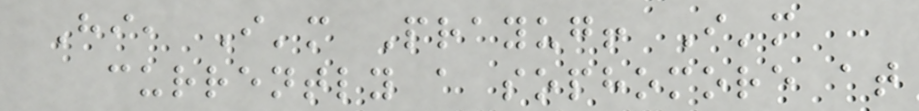Hi, I'm Prayug! I'm
currently a sophomore at
